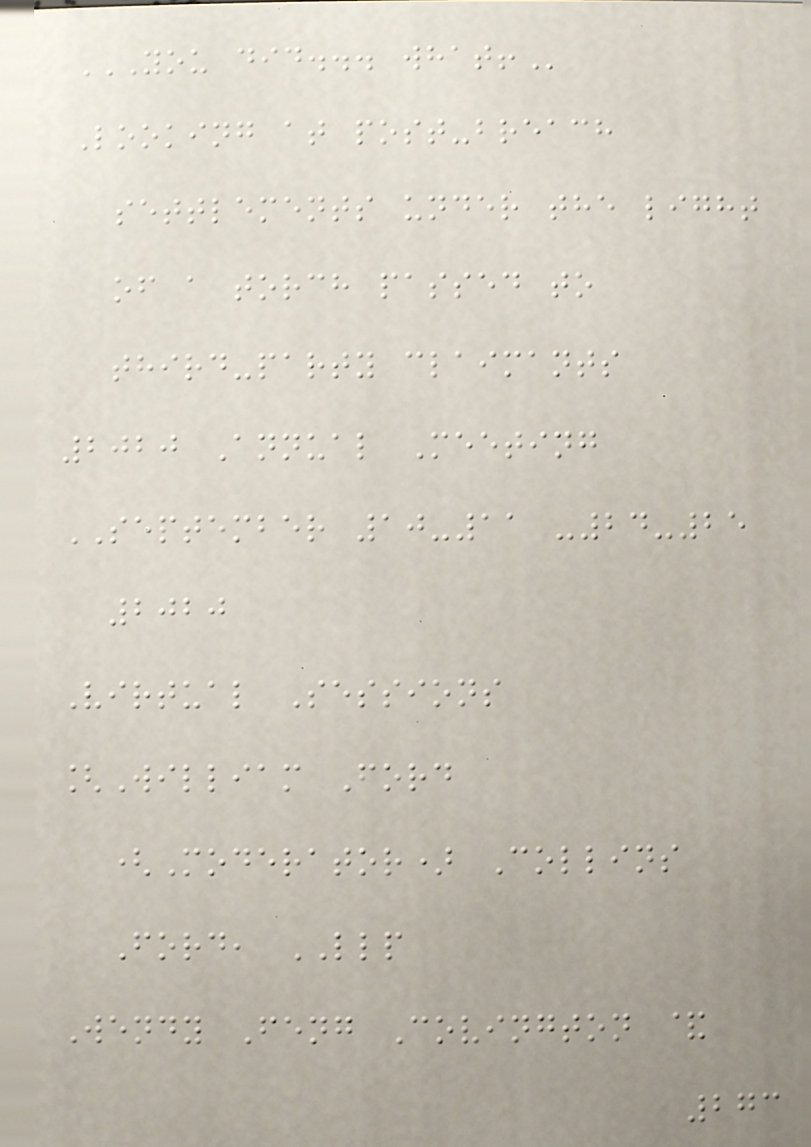YOU DID... WHAT!
Looking at post-breach
settlements under the light
of a torch passed to
third-party claimants
2020 Annual Meeting
SEPTEMBER 10-11 -24-25
2020
Virtual Sessions
[William Ford
(Moderator) Collins
Ford, LLP
Wendy Feng Covington &
273
